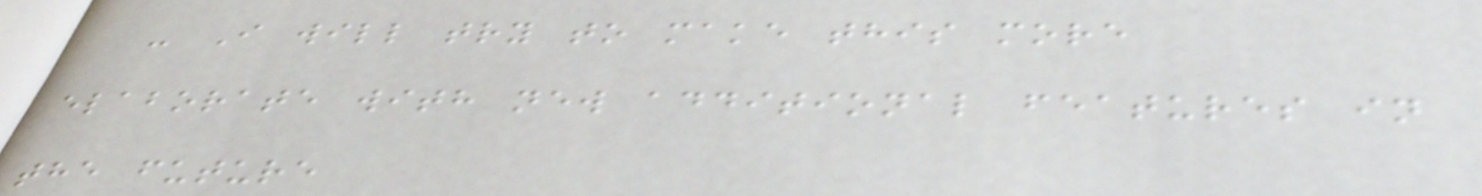- I will try to make this more
elaborate with new additional features in
the future
